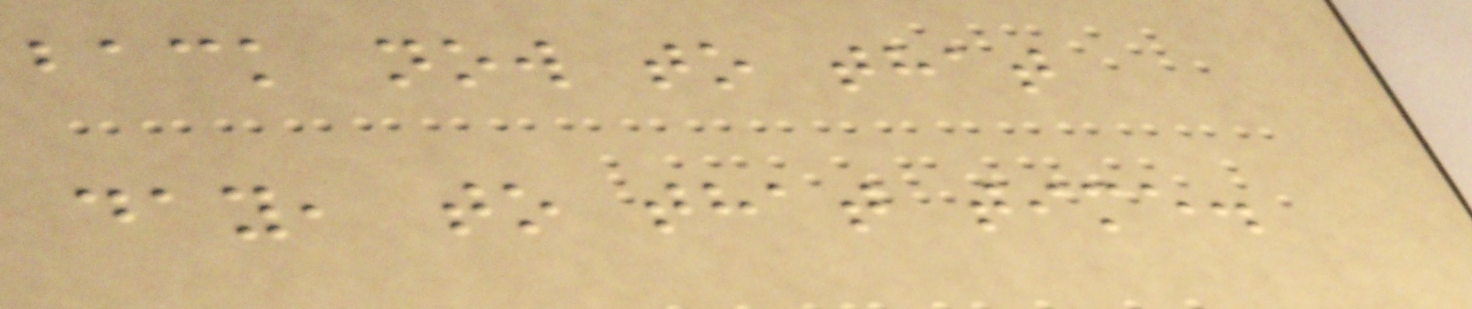back now to that
day, to that time.
